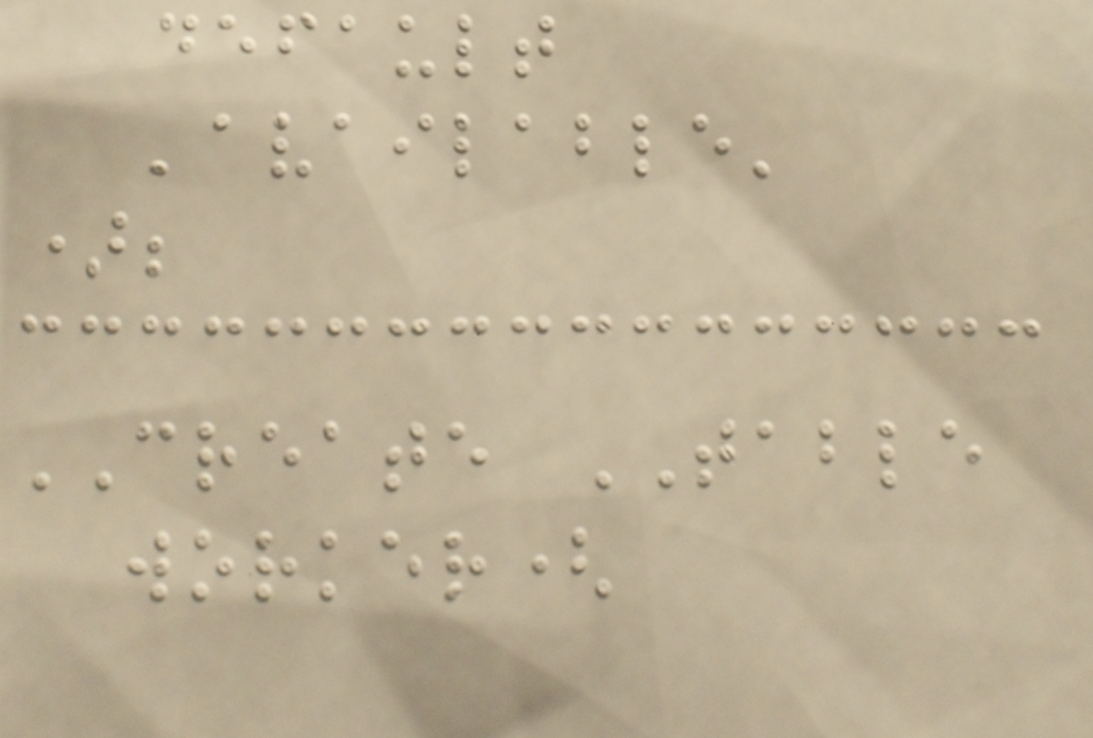default
'available'
);
CREATE TABLE
worker(
